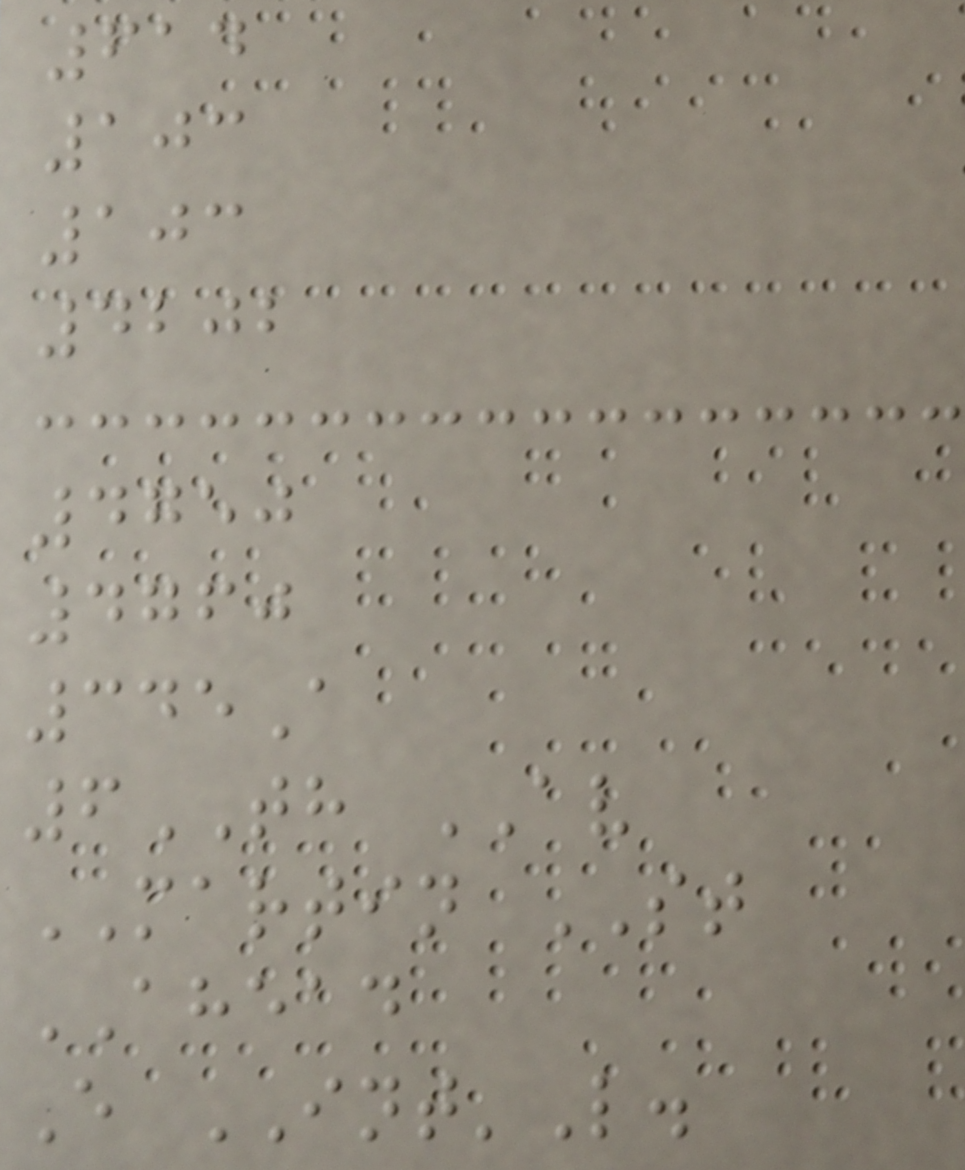614
103
103
4202
4750
4760
345A
6TH AV
MARTIN ST
AHEAD
E INT'L.
